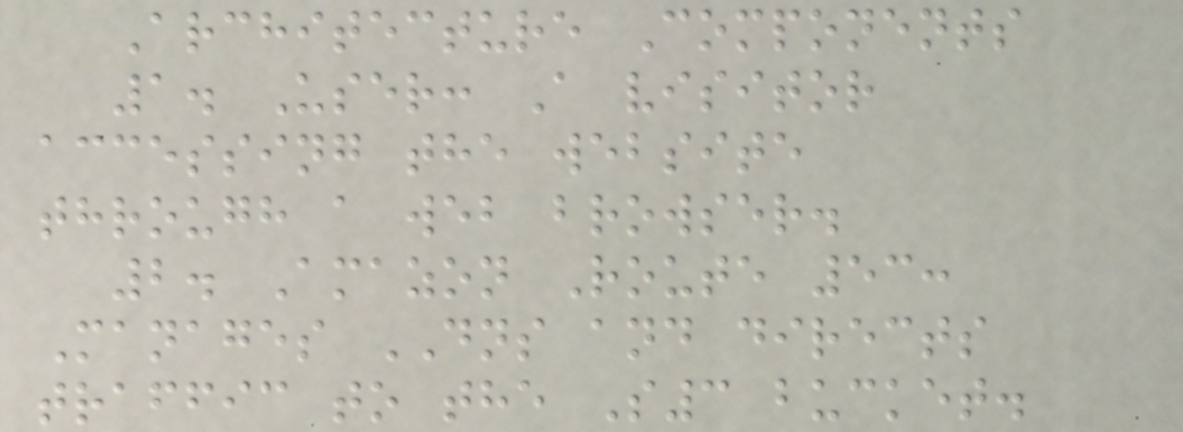Architecture Components
1. User: A visitor
accessing the website
through a web browser.
2. Amazon Route 53:
Manages DNS and directs
traffic to the S3 bucket.
